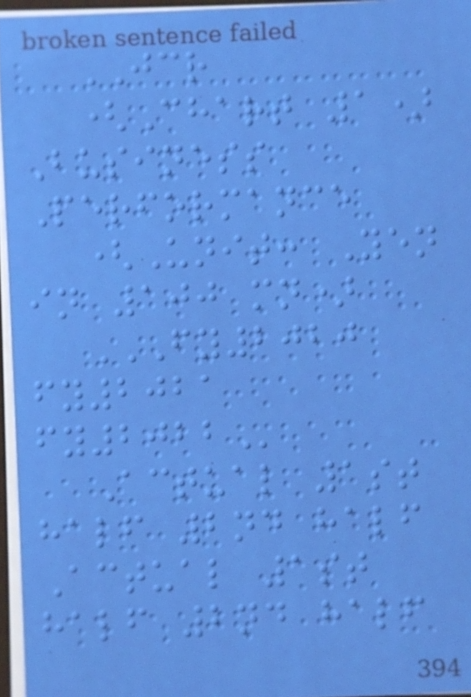JCR
(Chart 1)
Business
Performance
(Unit: Yen
in 100 mn)
FY2020
FY2021
FY2022
Actual 1st
half 2nd half
Actual 1st
half 2nd half
